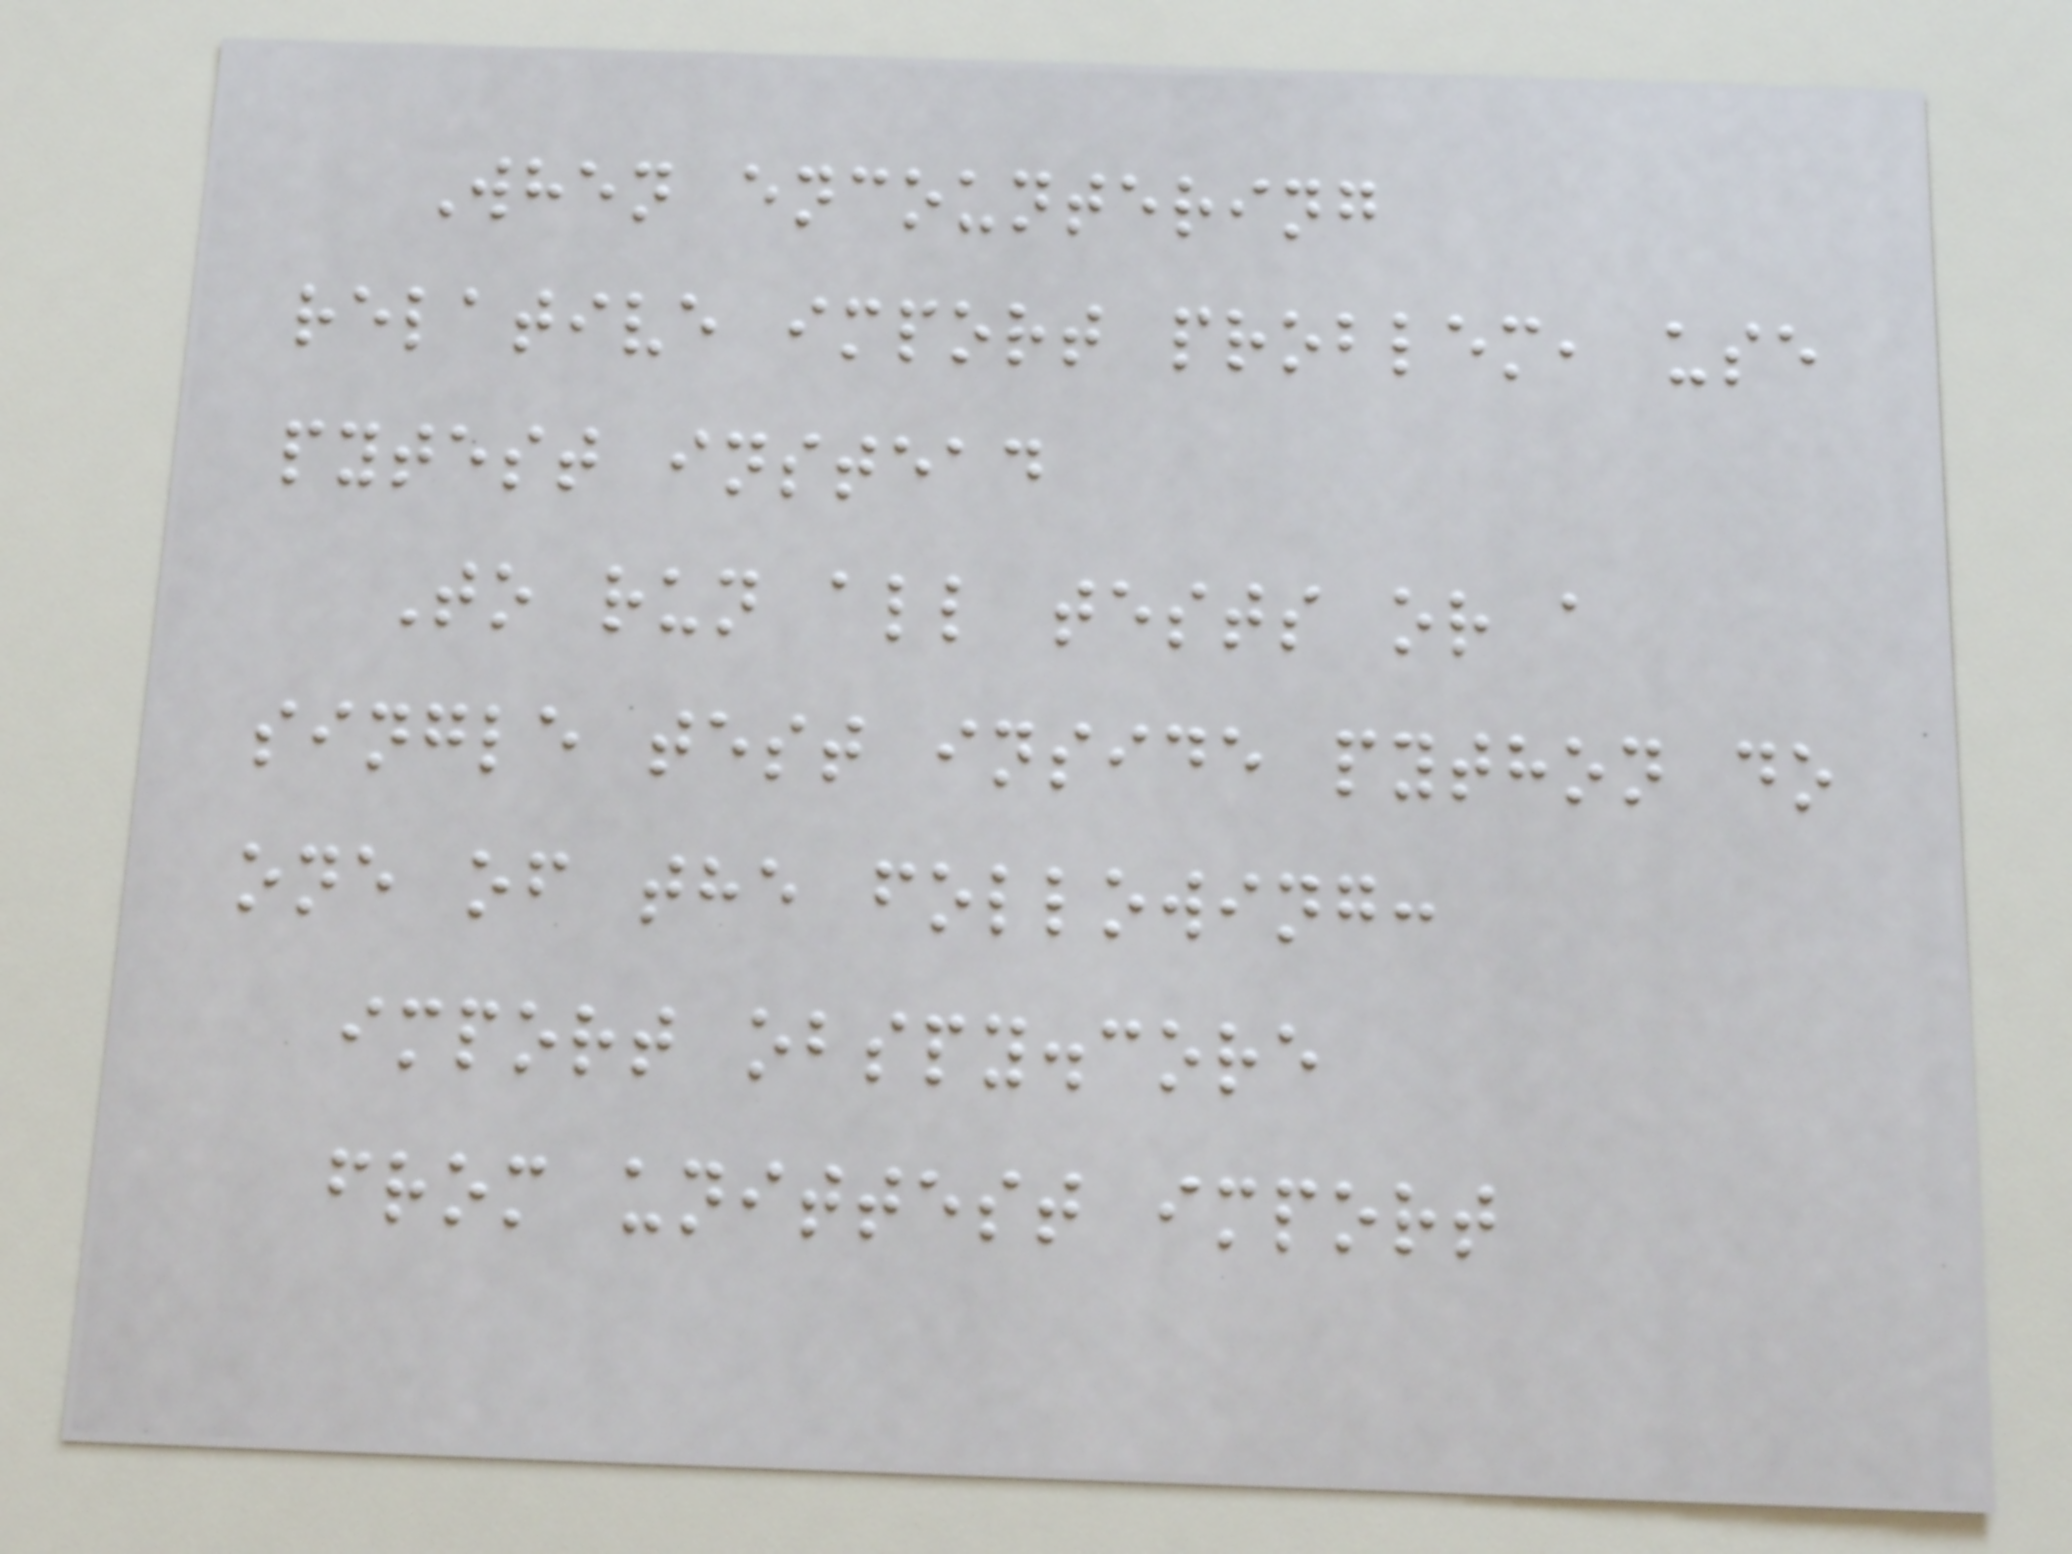When encountering
relative import problem, use
pytest instead
To run all tests or a
single test inside python do
one of the following:
import obspy.core
from unittest import
